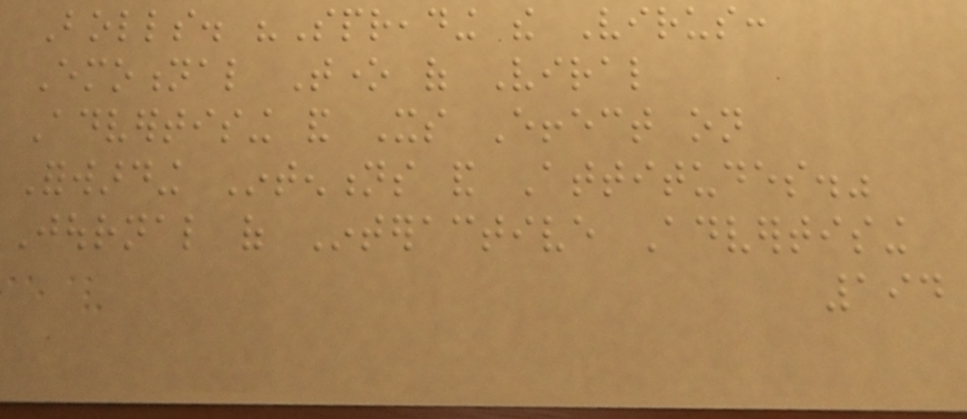Bolls. "Spreading the Virus:
Emotional Tone of Viral
Advertising and Its Effect on
Forwarding Intentions and Attitudes."
Journal of Interactive Advertising
194
